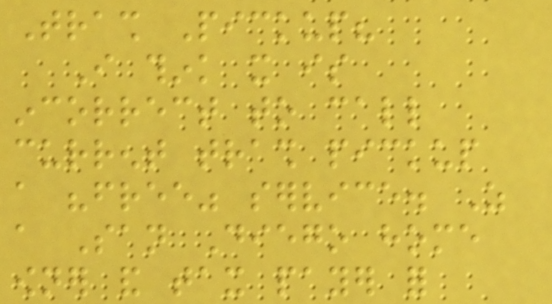Trash Pickup?
I think it is
incorrect to call
current trash pickup
a "free" service. As
a San Diego home
owner and tax payer for
